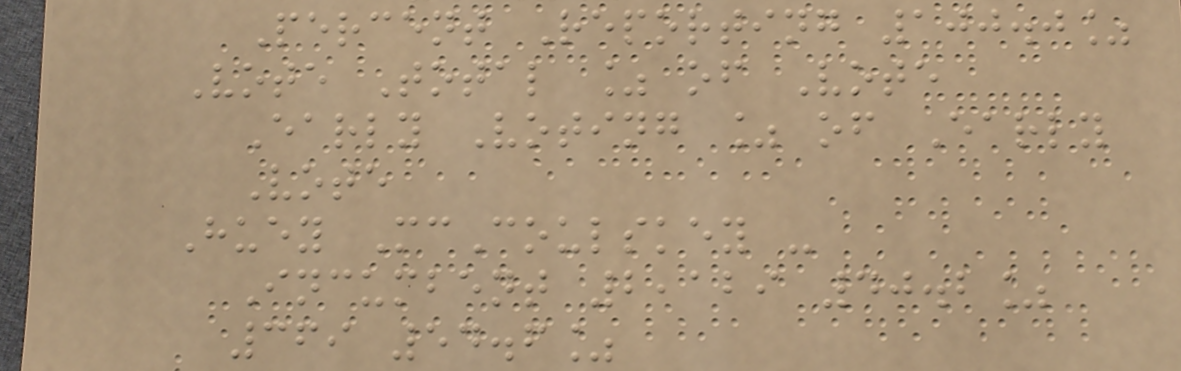Percent Reporting 100.0%
Vote Total % of Vote
Early Voting % of Early
Vote
Huey McCoulskey -
Incumbent 2,129 40.2%
369 54.6%
